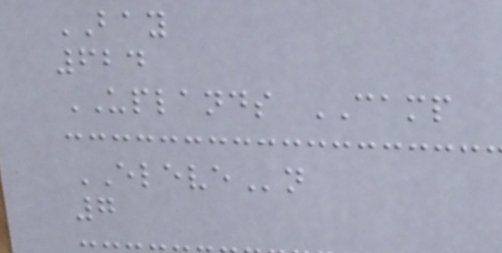BAY
624
UPLANDS CAMP
ELEVEn
7
